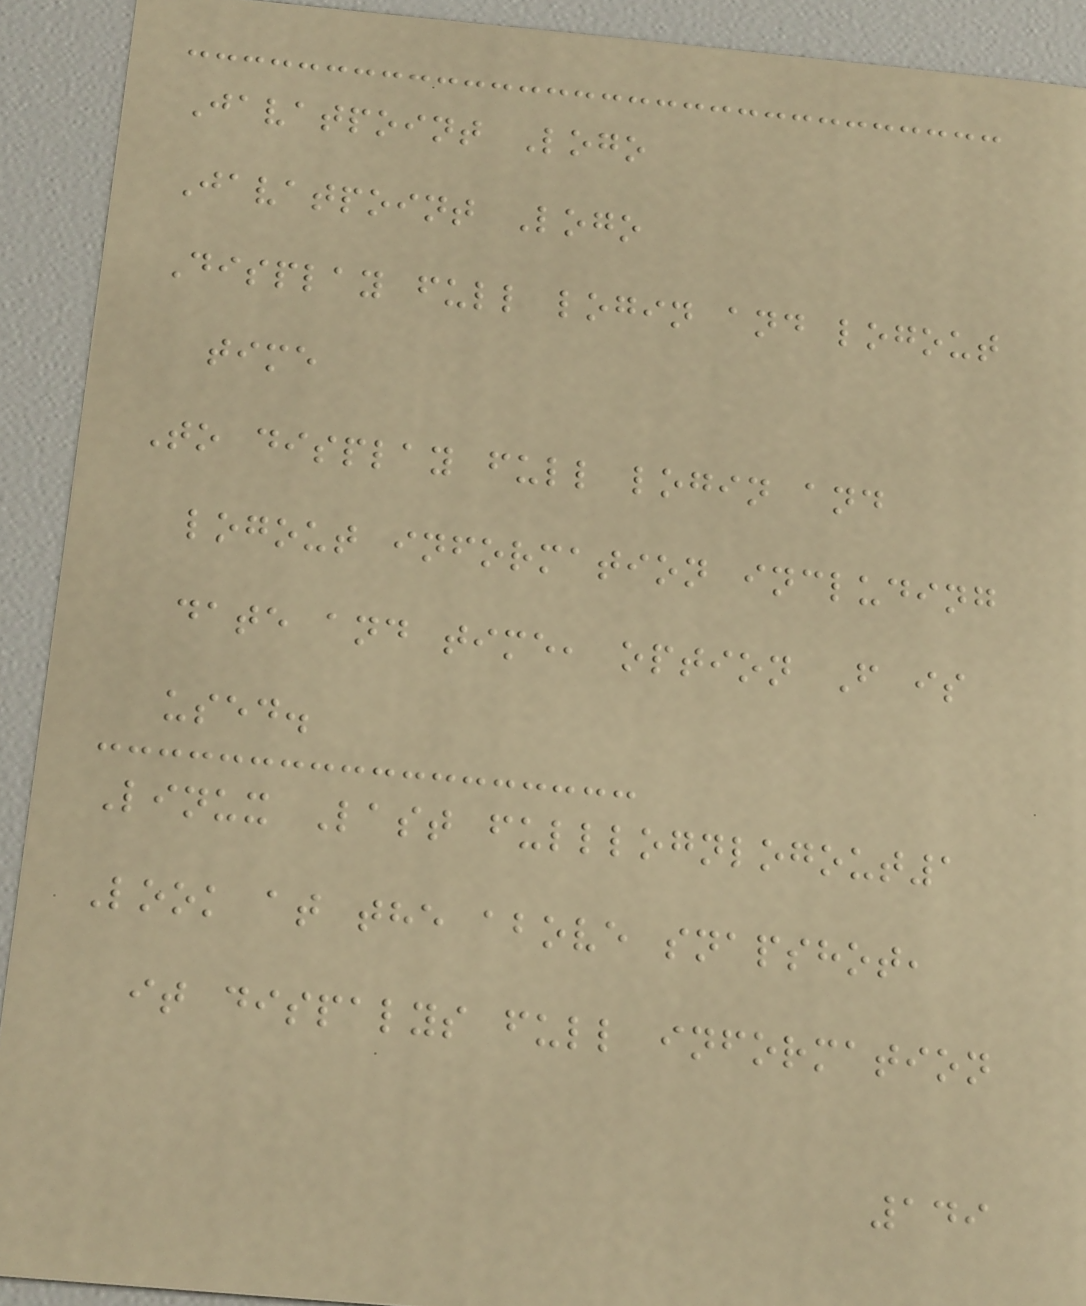Javatpoint Logo
Javatpoint Logo
Display full login and logout
time
To display full login and
logout information including
date and time, option F is
used.
Linux Last fulllognlogout1
Look at the above snapshot,
it dispalys full information
149
